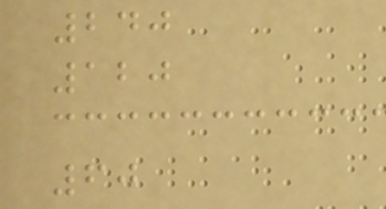240
120
60
